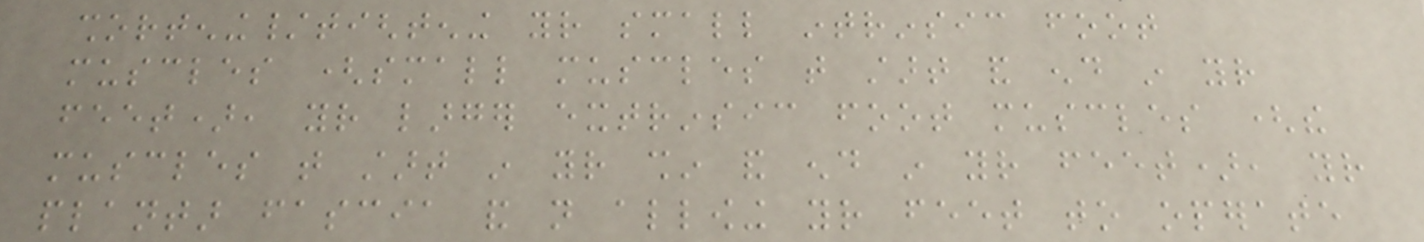shortening/tightening your small intrinsic foot
muscles (small muscles that start and end in your
feet), your larger extrinsic foot muscles (the
muscles that start in your shin and end in your feet), your
plantar fascia and not allowing your feet to operate
